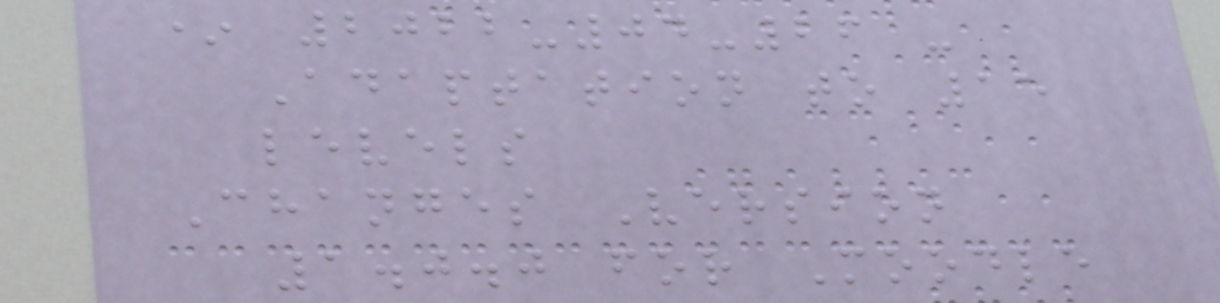* 2022-04-26 -
Adaptation to 15
levels
Changes Version
1.0.0 for Moodle
